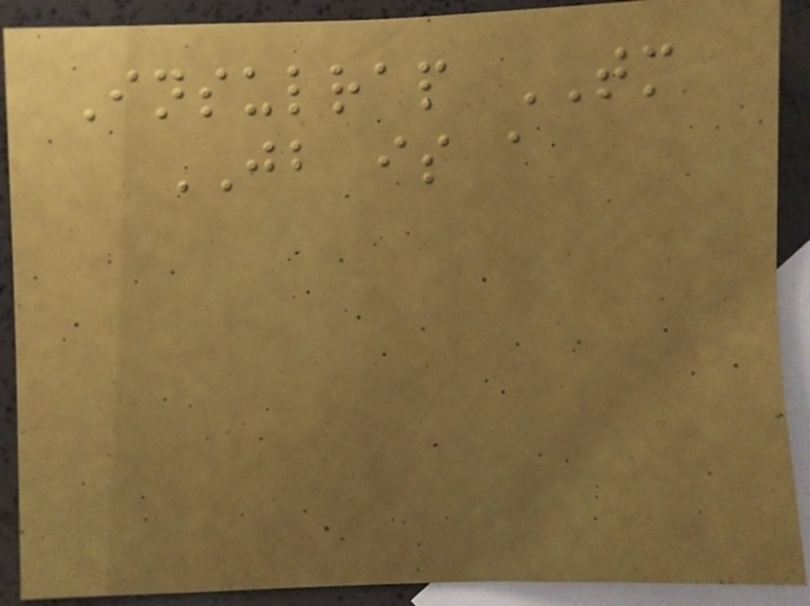Insulrap TM
JB is a
